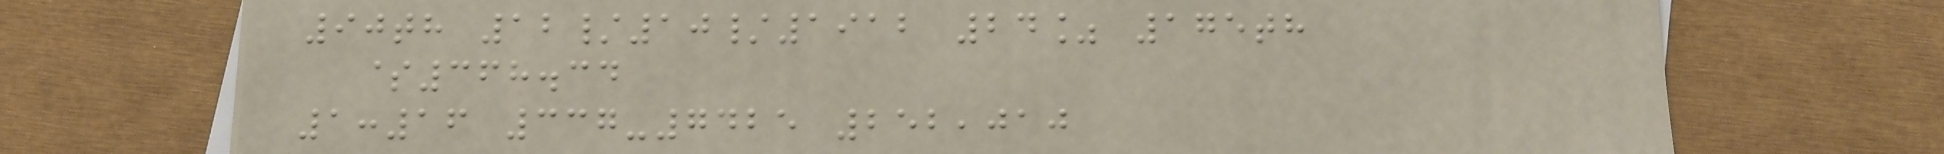90th 12/10/1912 24% 175th
$368.34
1:16 337-7425 252,010
